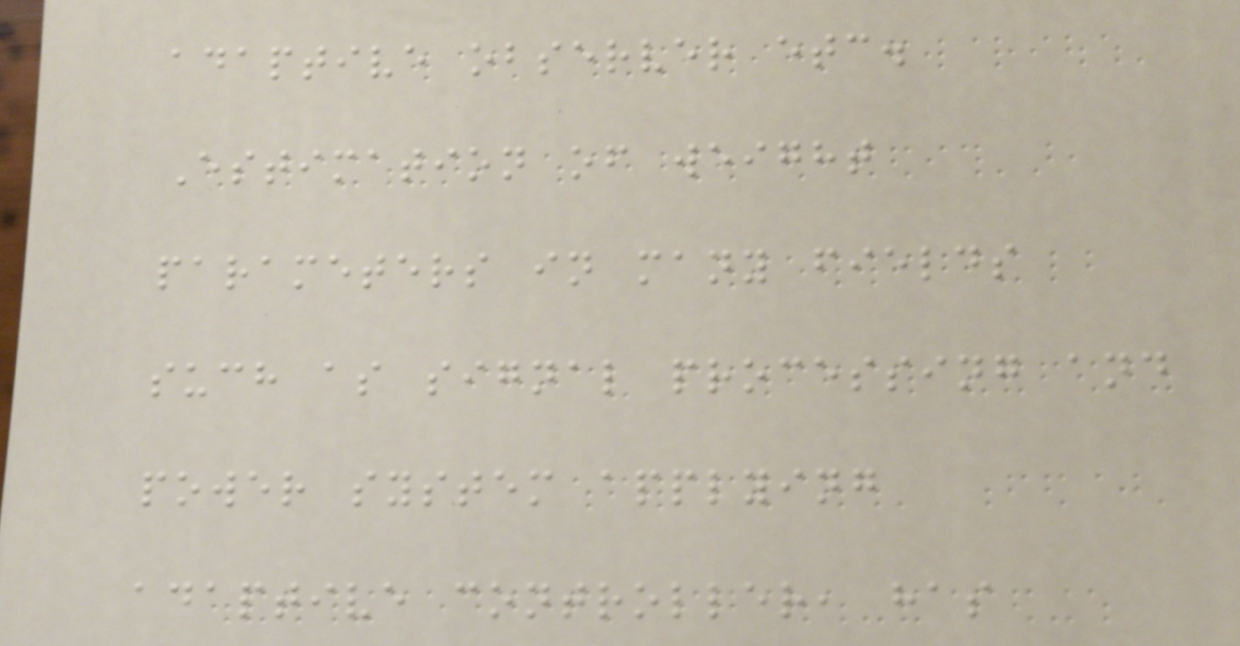adaptive observer etc.
Estimation of weight
parameters in many fields
such as signal processing and
power system applying
adaptive controller, has
